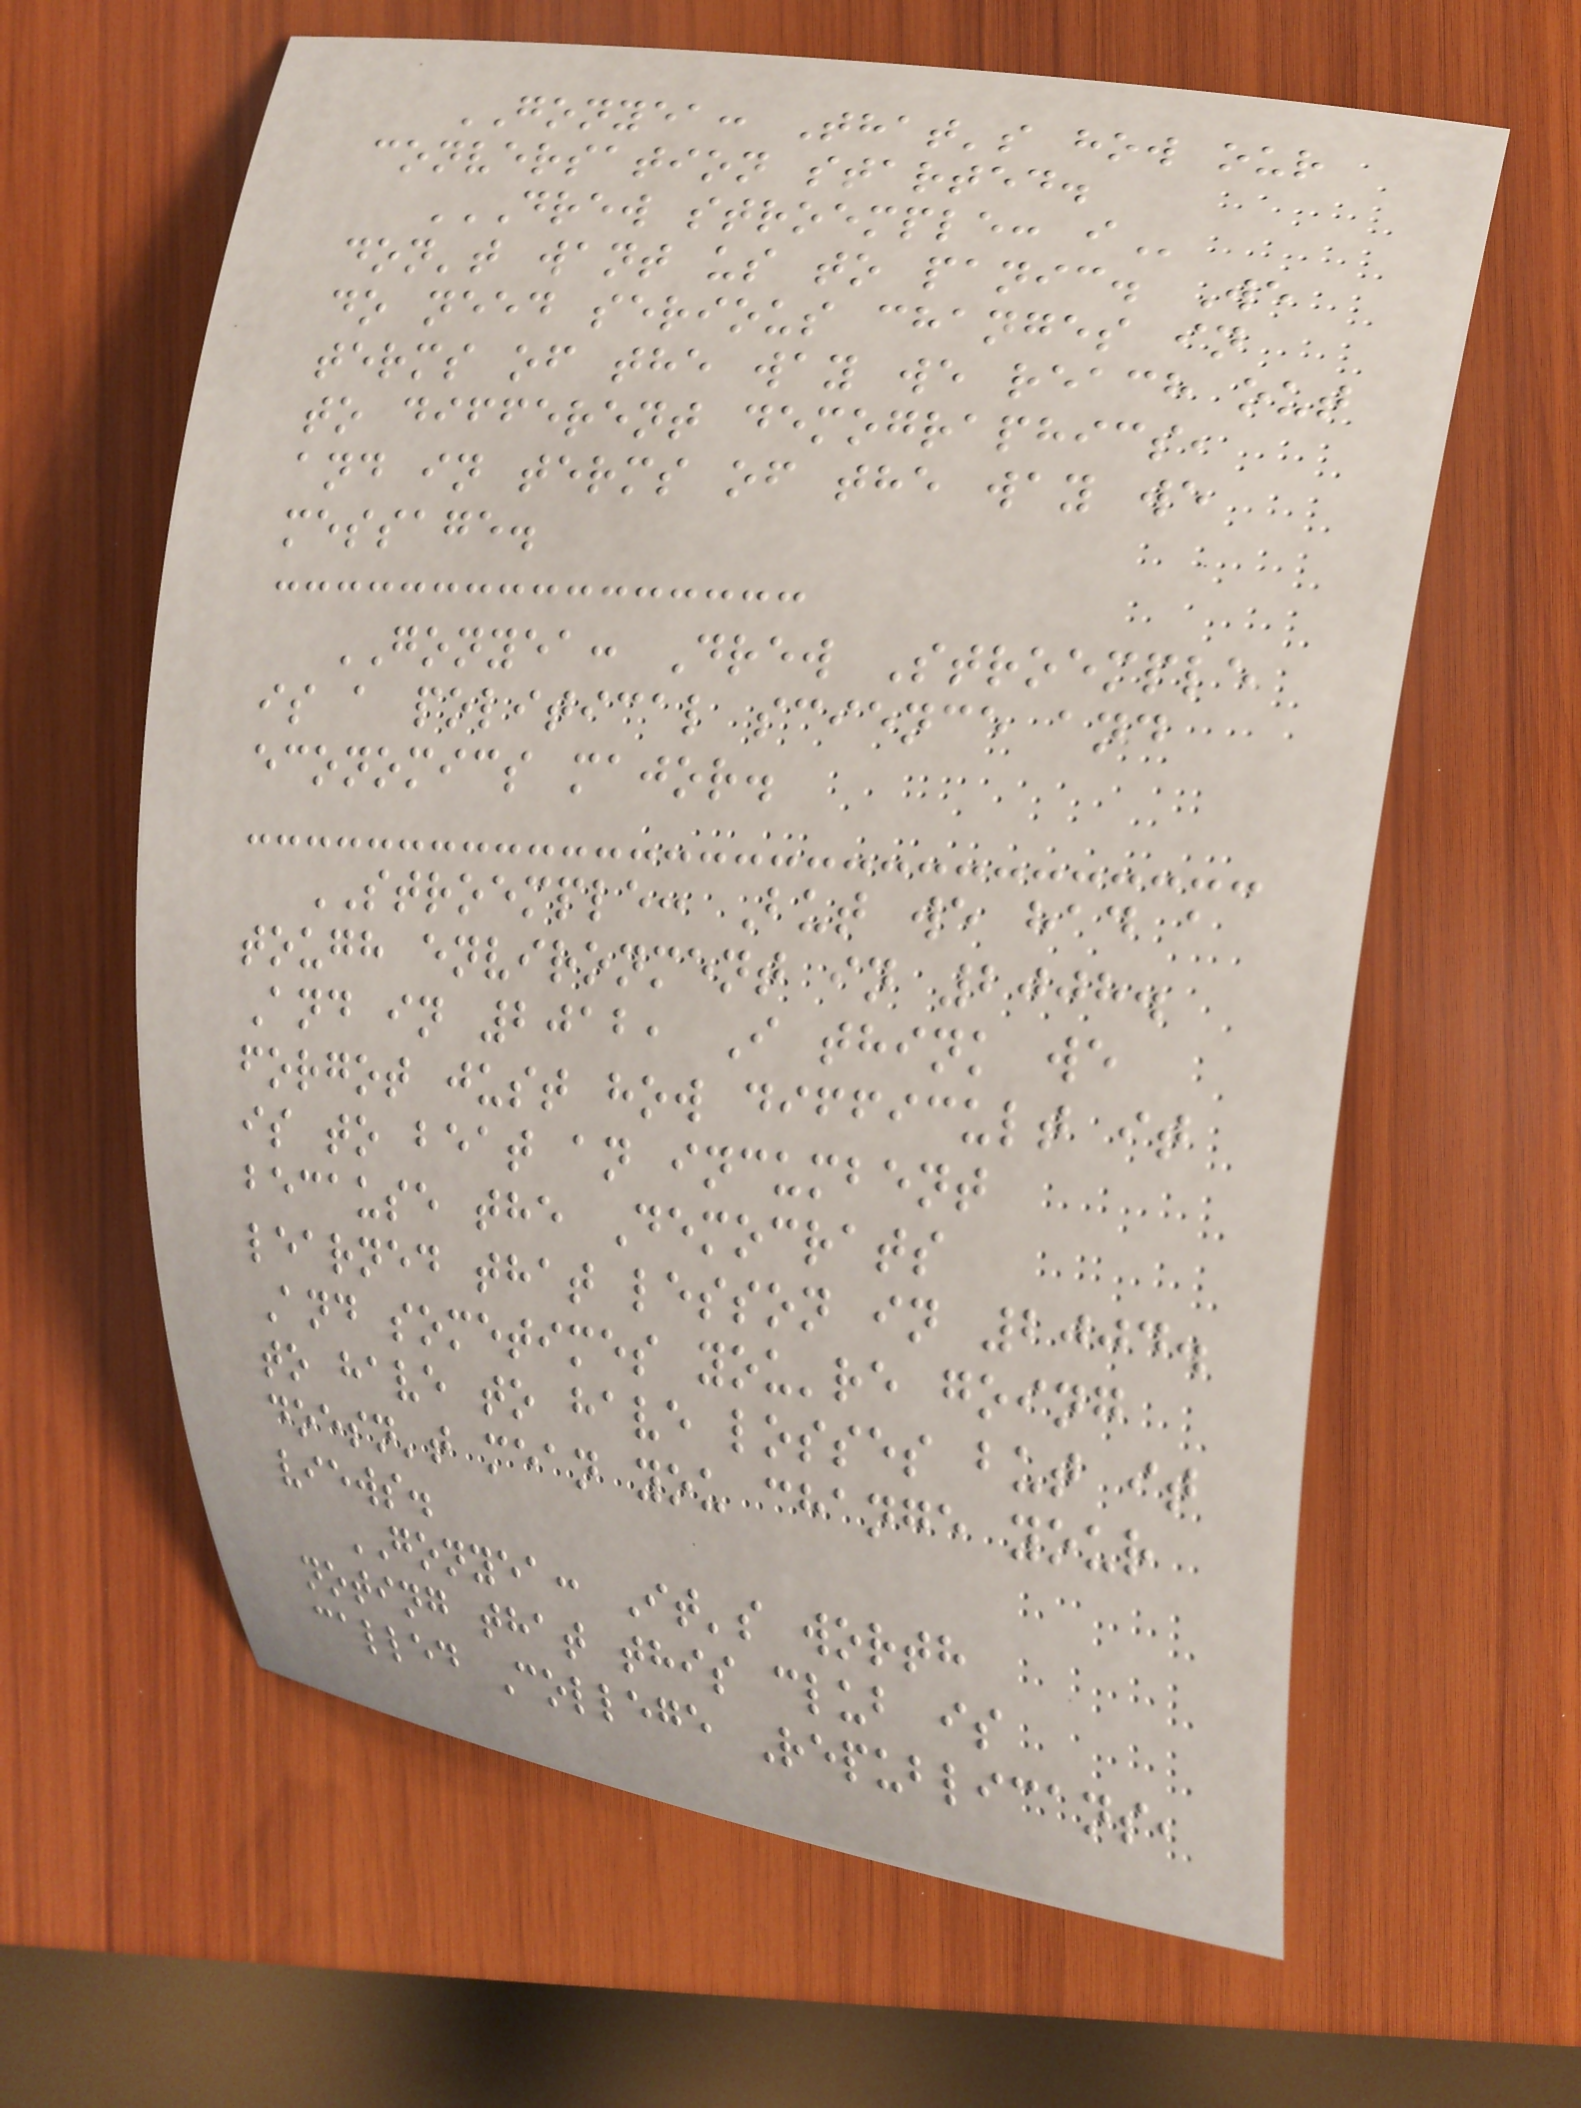GONYEA: That's how our
conversation started.
DREW STROEMPLE: I
don't want us to panic. We
do need serious changes in
terms of the way we reach out
to different demographics,
and in terms of the way we
message.
GONYEA: Drew Stroemple
is a political science and
economics major.
STROEMPLE: But we had a
tough environment in 2008.
And in 2012, I think we
forgot just how difficult it
is to beat an incumbent
because the Democrats
learned that lesson in 2004.
And sometimes you're going
to have to have losses but it
doesn't mean you change your
views.
GONYEA: It's worth
noting that this club is
called College Republicans,
